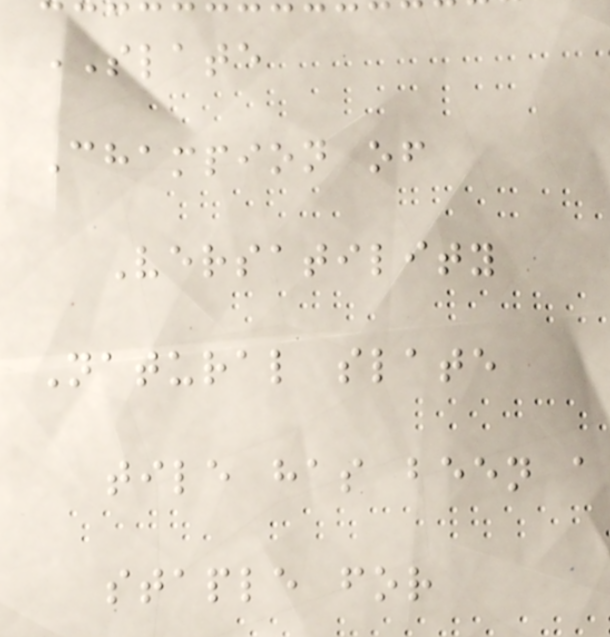SLATE
Champion of
Versatility
Natural slate
tile has been a
staple for
